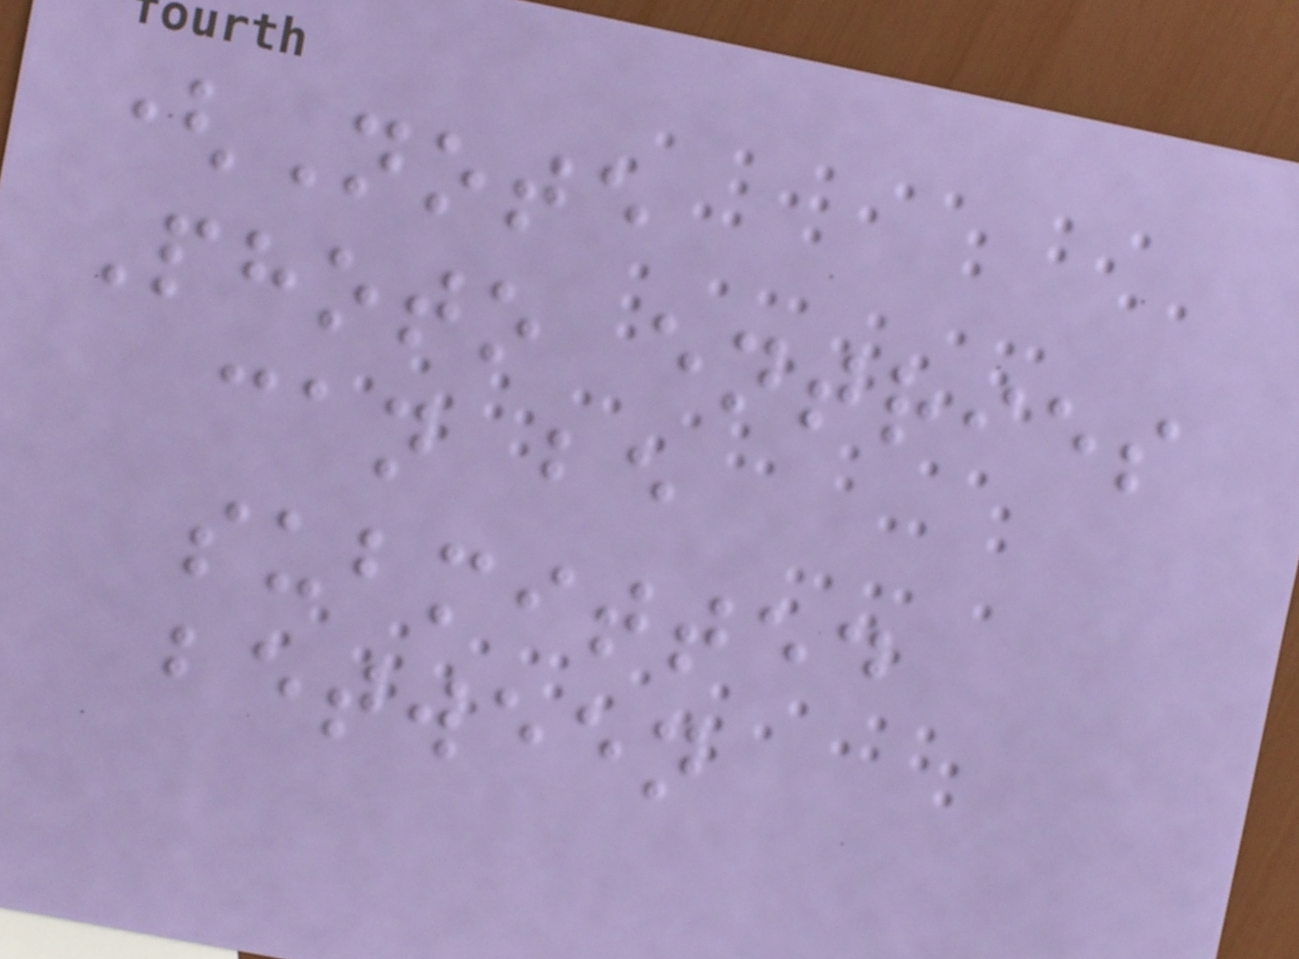(Note
Photo entries
can be
submitted
between
